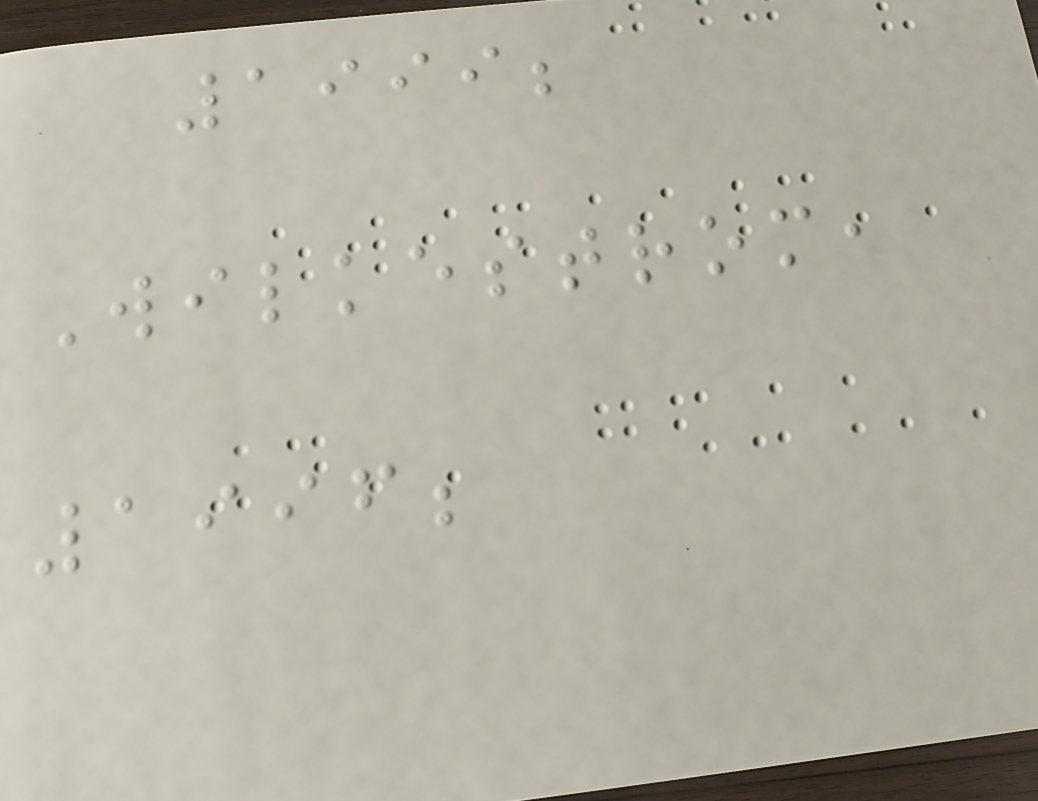1999;
Wilkestrom,
1996;
